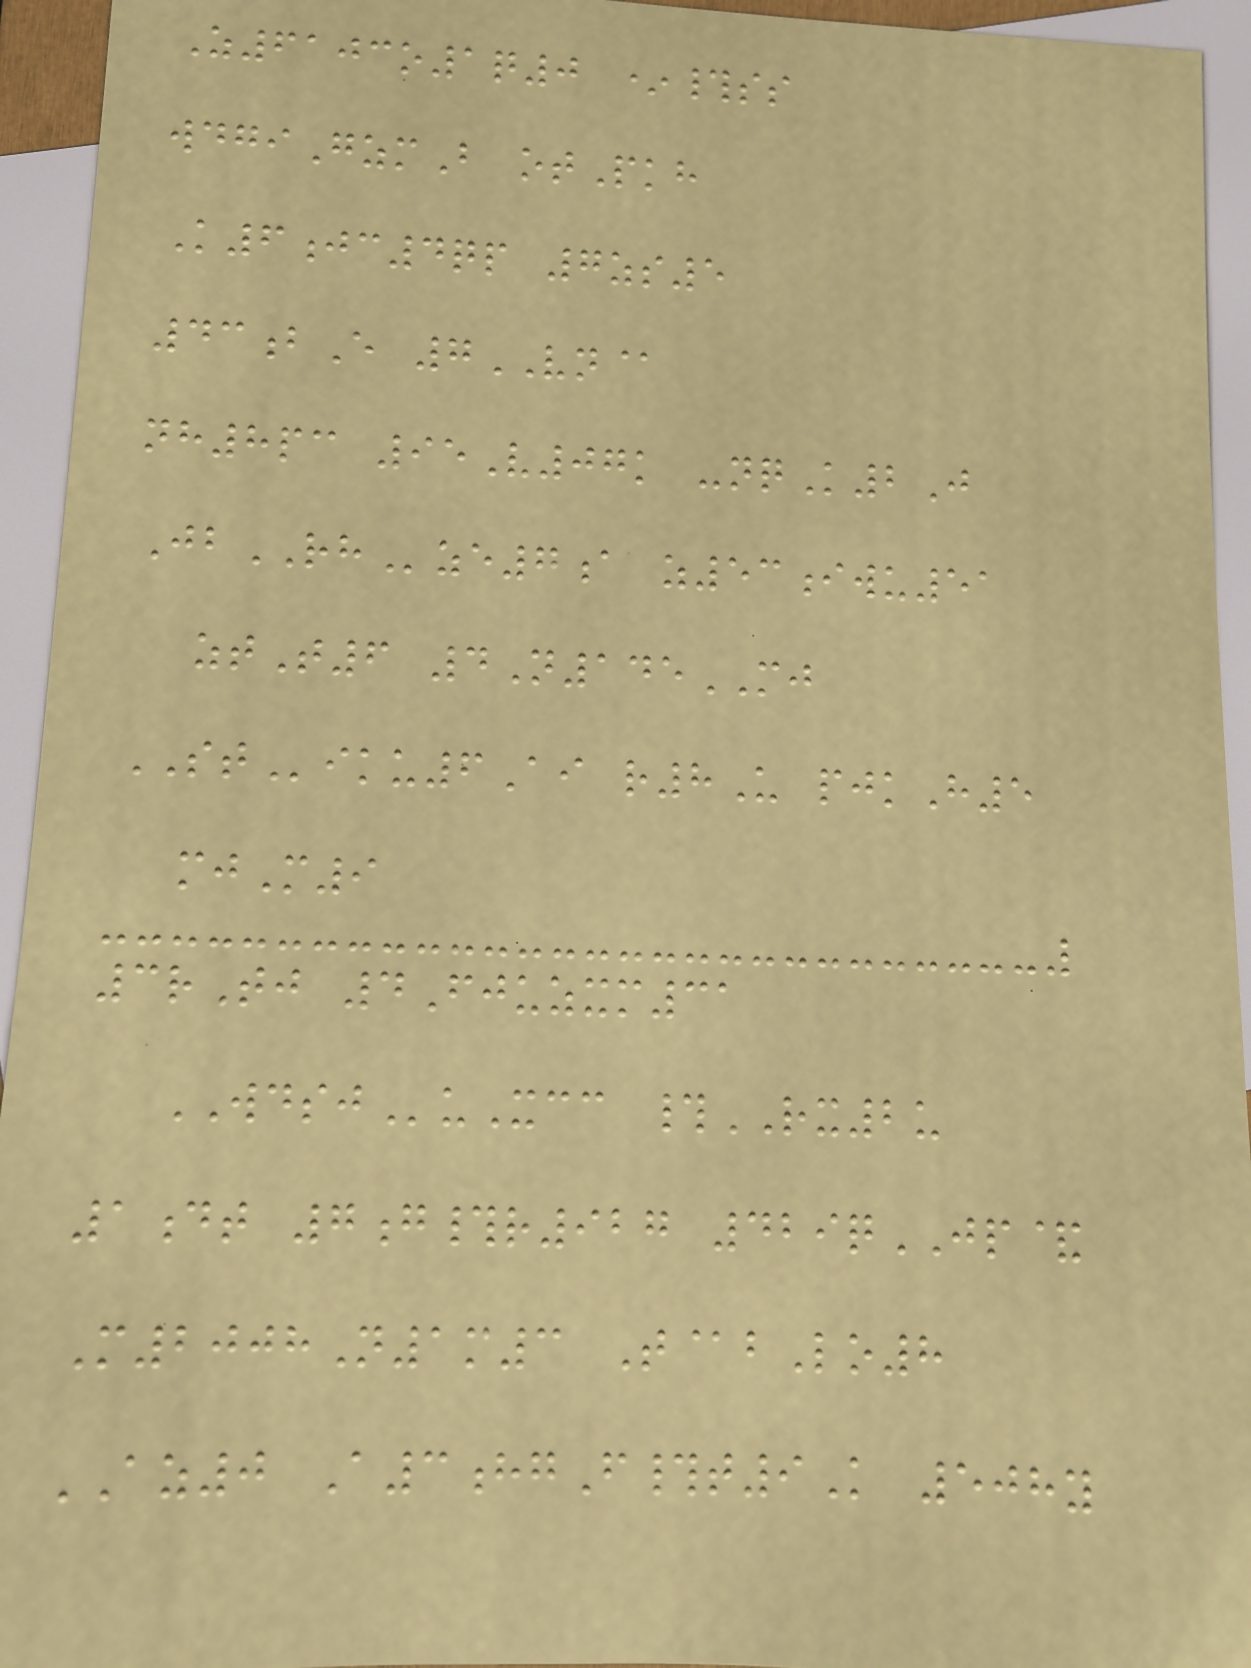Z6103o1q0 *#ss
wdgiGzmB otPkh
K6jc4qp 7zs5
43bE 7VN@
nh8pc 95V07k -nqK2J
JbRHze7a z53iwu51
ztT6 4N145MJ
STiku6Ai r8U pjkH5
mjM9
3rTj 4Fjuzxm31
WDSJuXcc #RX2u
1dt 7g#r927 429qJP&
M2008N1m3 T@bLo8
AZ0 A3hgF#t9K 508y
